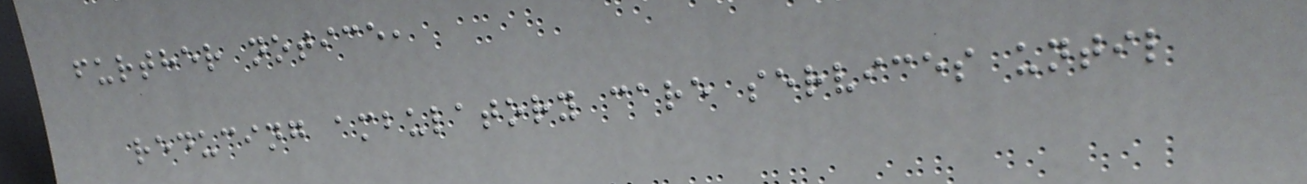further notice,
reducing ambulatory care services until
